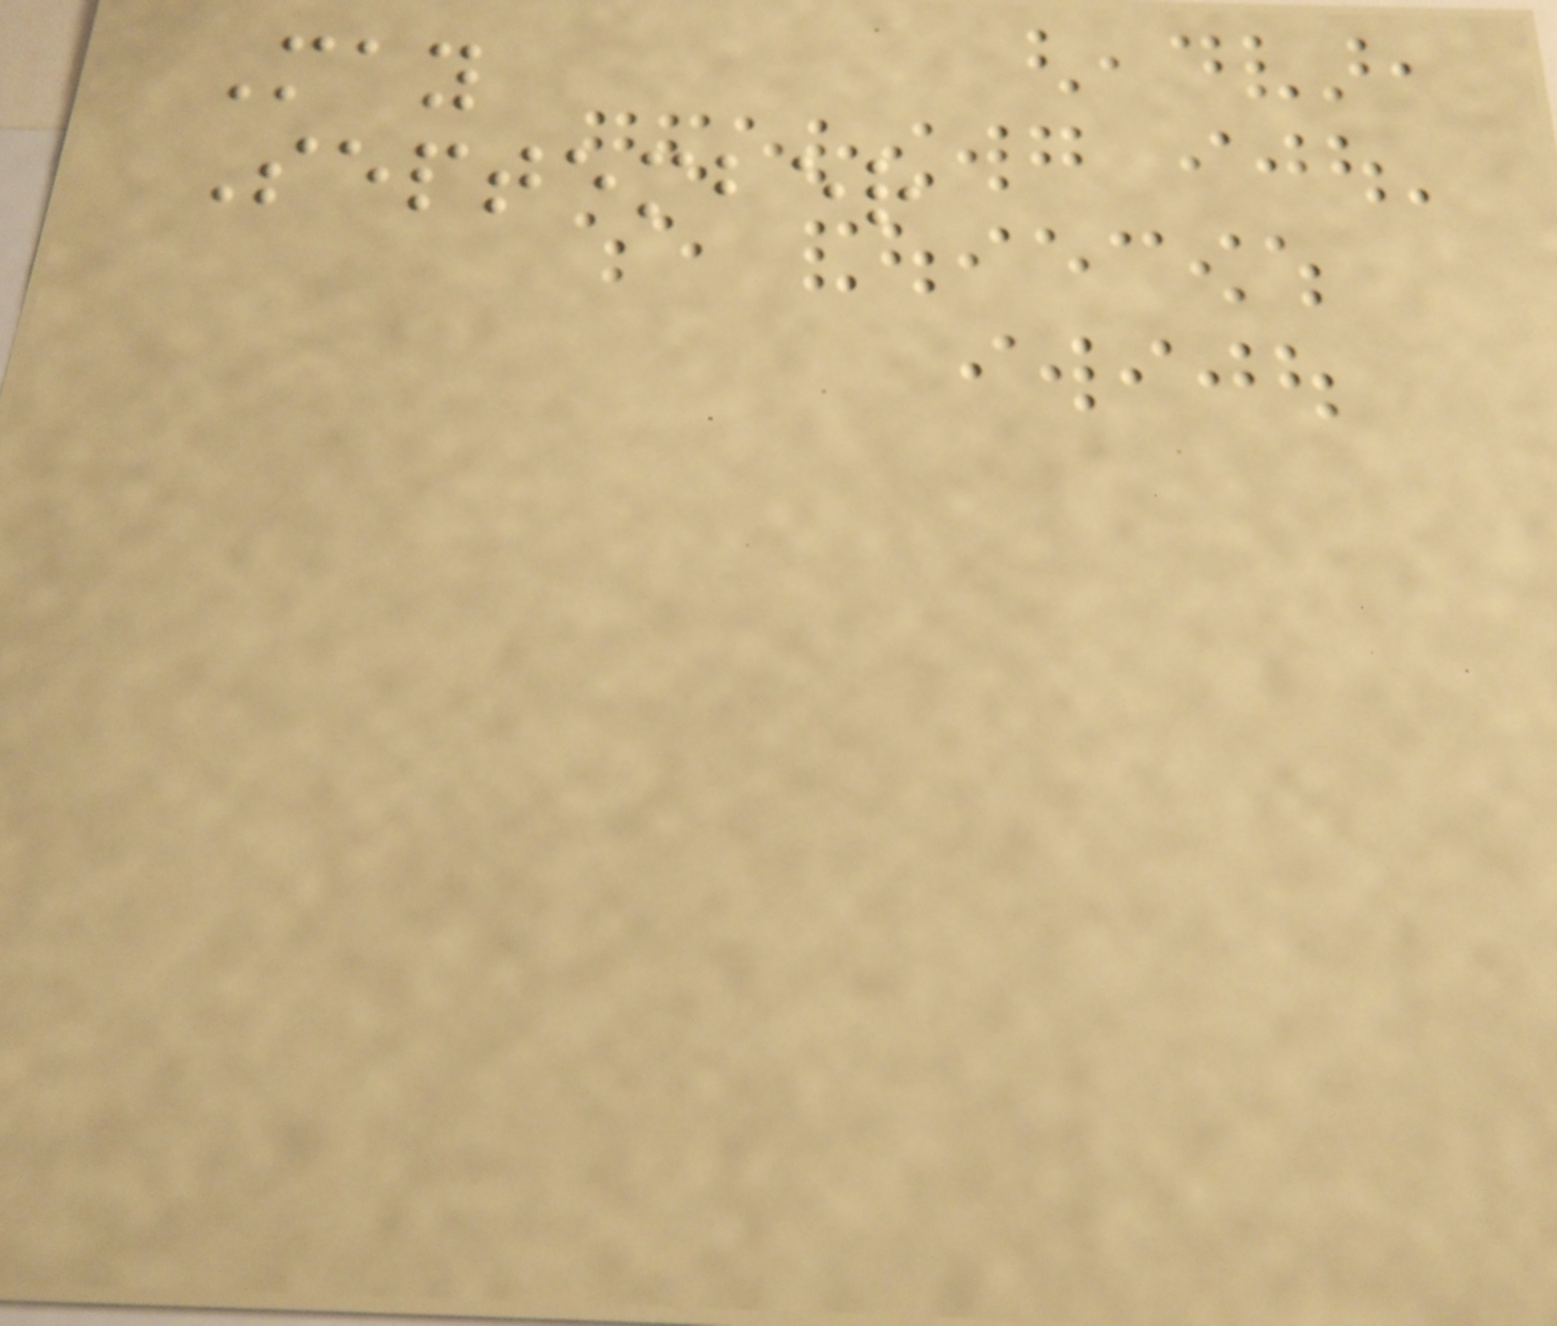May
September
